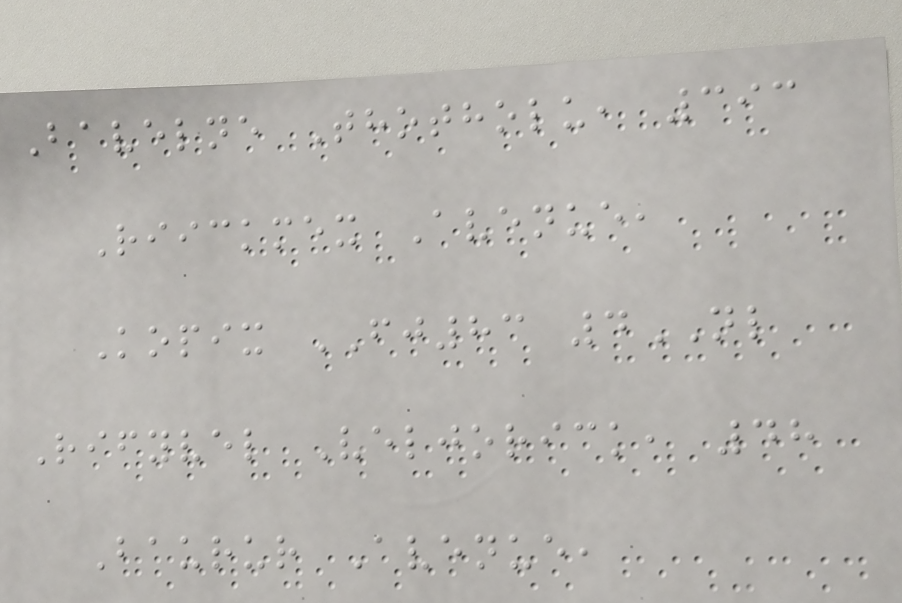Bavelne Thotholu, 393
Riickmex Avenue,
Kopix FJ83 4NL
Rifyvel Veljorick, 48
Baurur Avenue,
